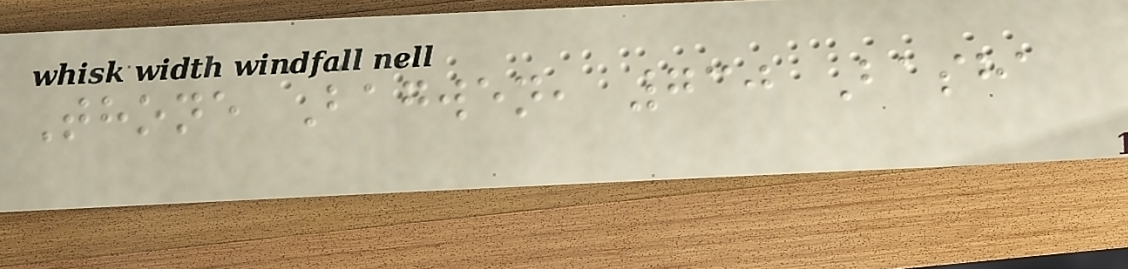Thone Bagwen, 730 Basha
